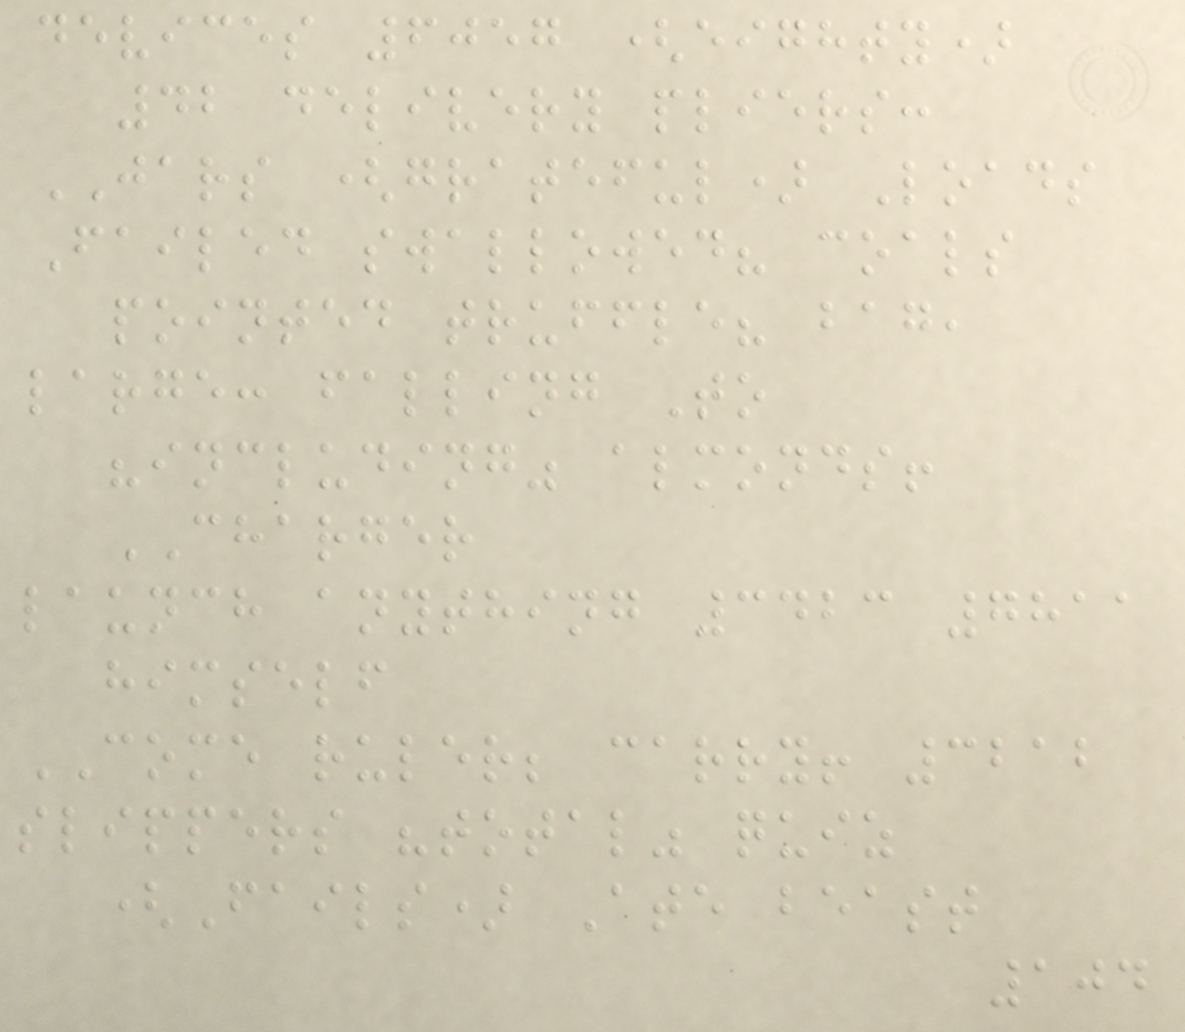devices 6057 (eighty)
42 delivery pliers:
JARS (grateful) Loads
Failed swallowed? coals
pointed truffle? bag,
large: falling To
"including" almonds!
CHARGER
launch anything 3423 7811
himself
COME ruler; carry! 3212
slippers "total" quiz
(Fails) Ate beast
104
